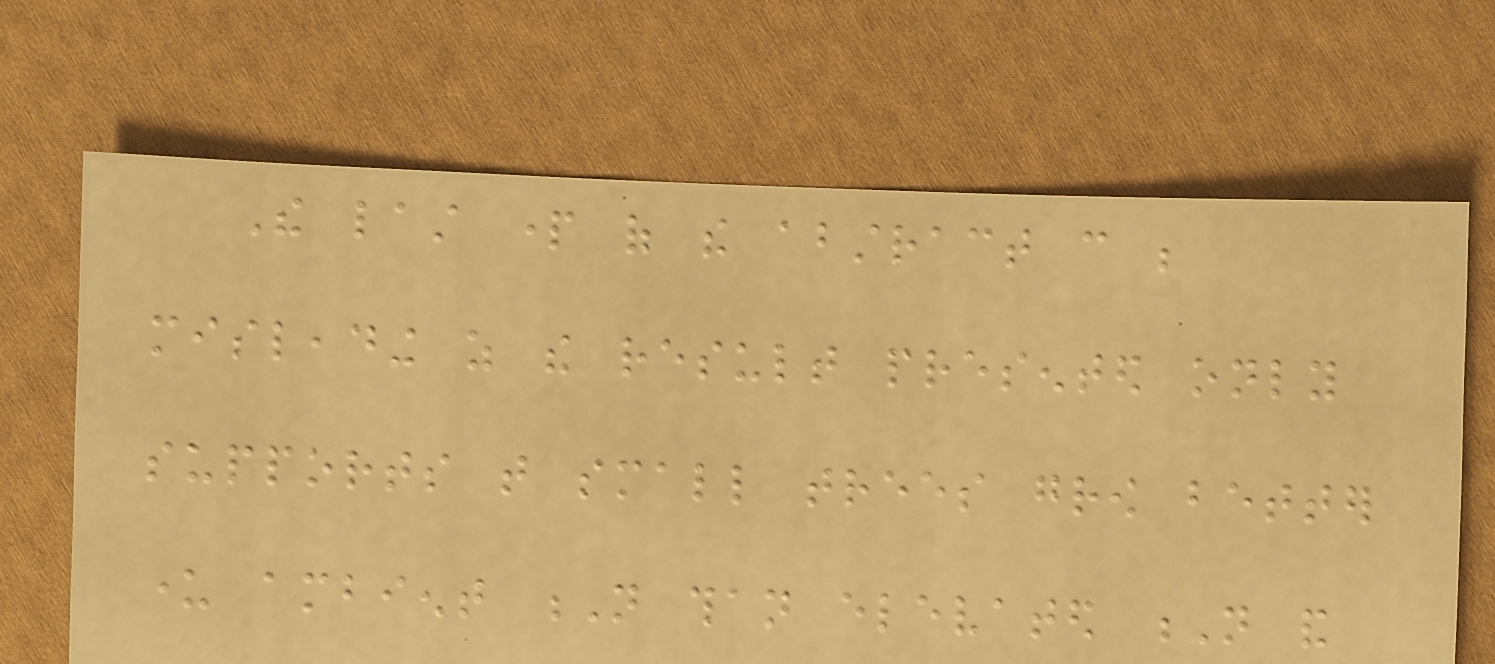The last part of the abstract can be
misleading as the result presented only
supports that small trees grow better
under ambient N than elevated N and
